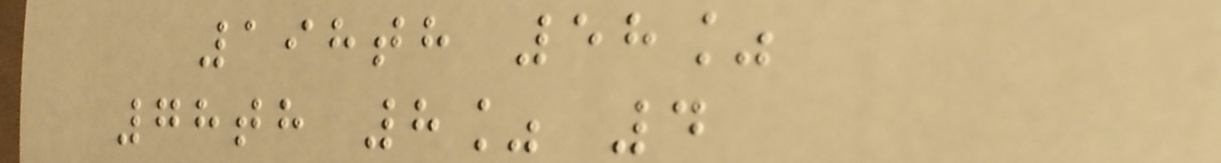198th 58%
78th 8% 4
